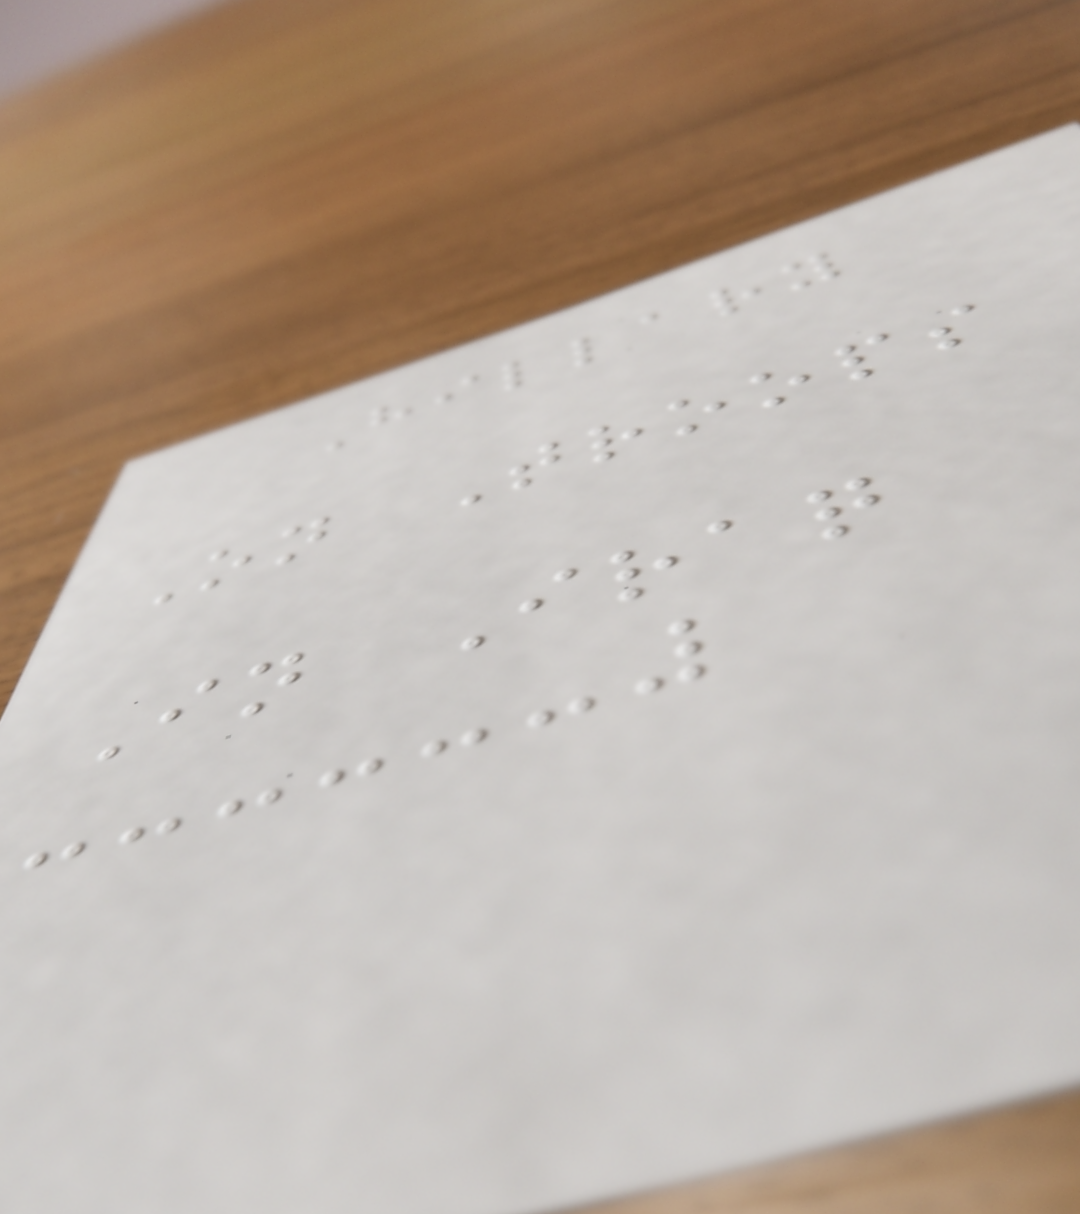Hillary
On Troops
In Iraq
